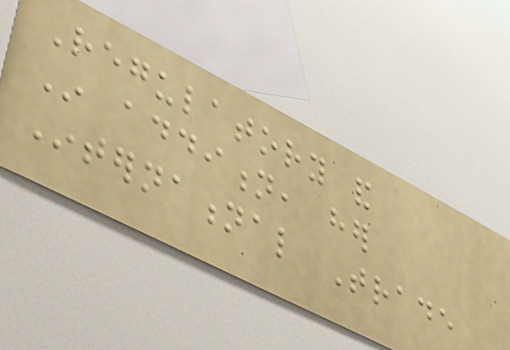Regulatory and
In addition, her
International Trade
